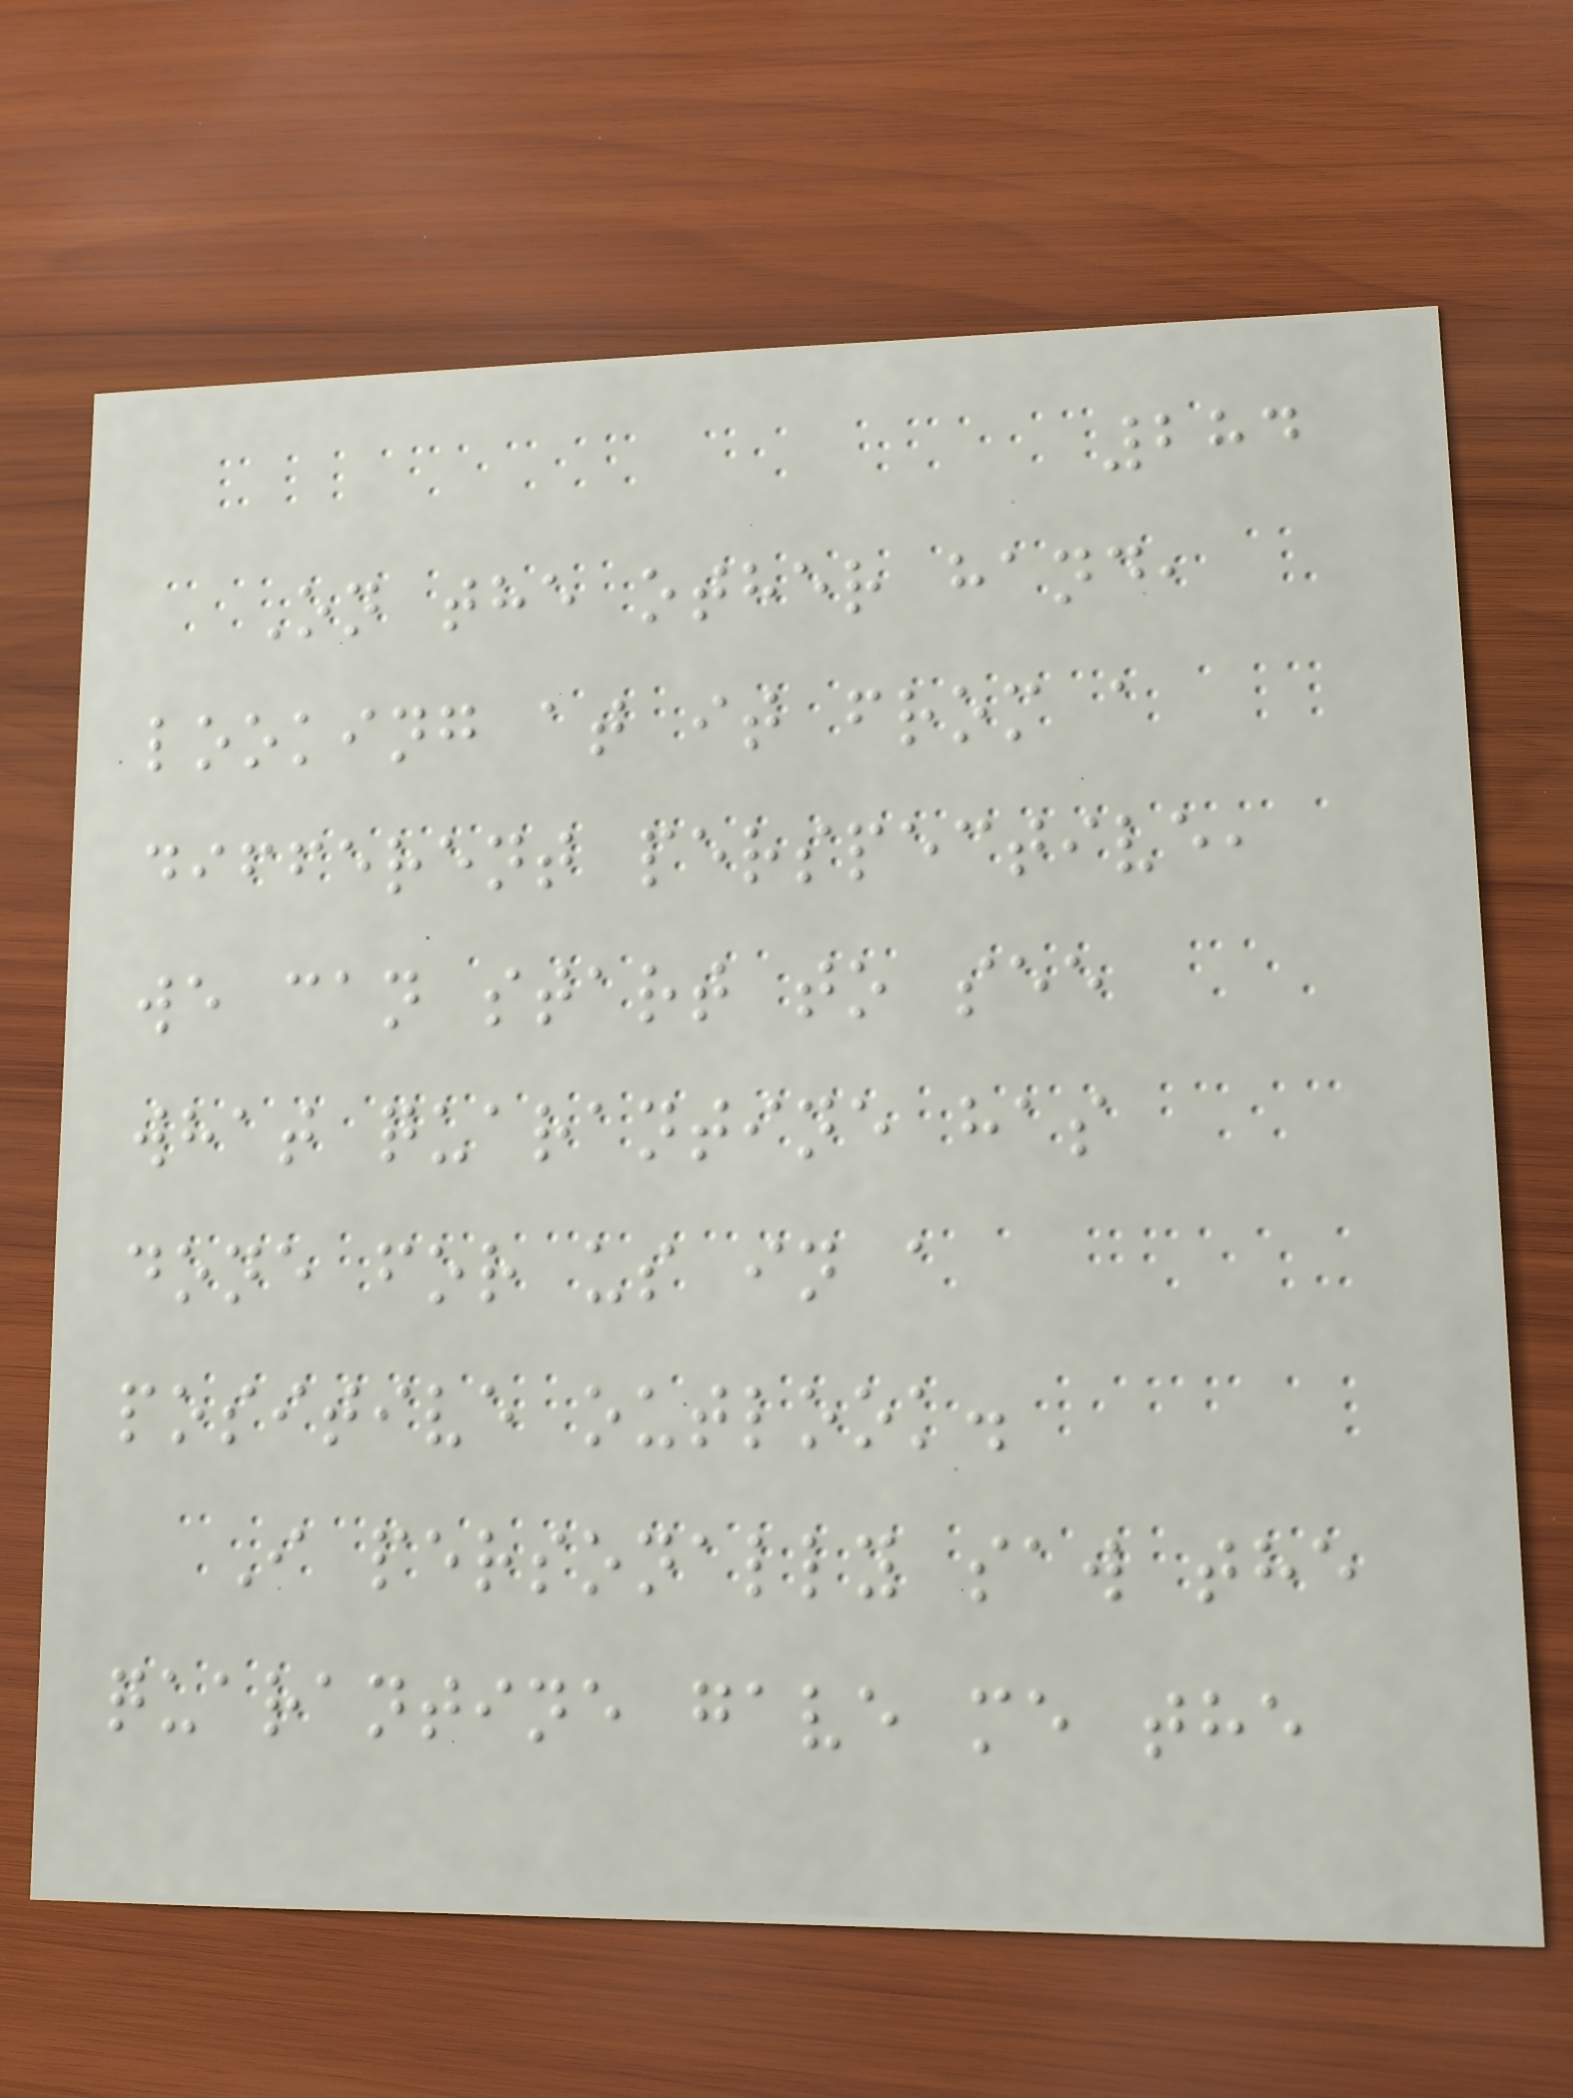284
On the other hand,
looking at it from a
different perspective,
we can start to see
what quarantine has
done for us in a
positive outlook.
I personally saw the
quarantine gave me the
